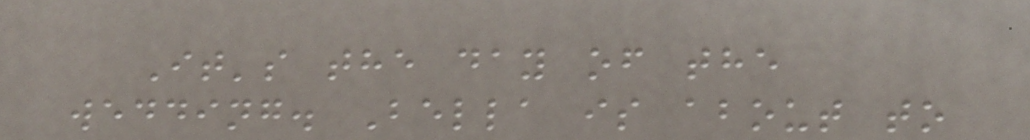It's the day of the
wedding. Bella is about to
